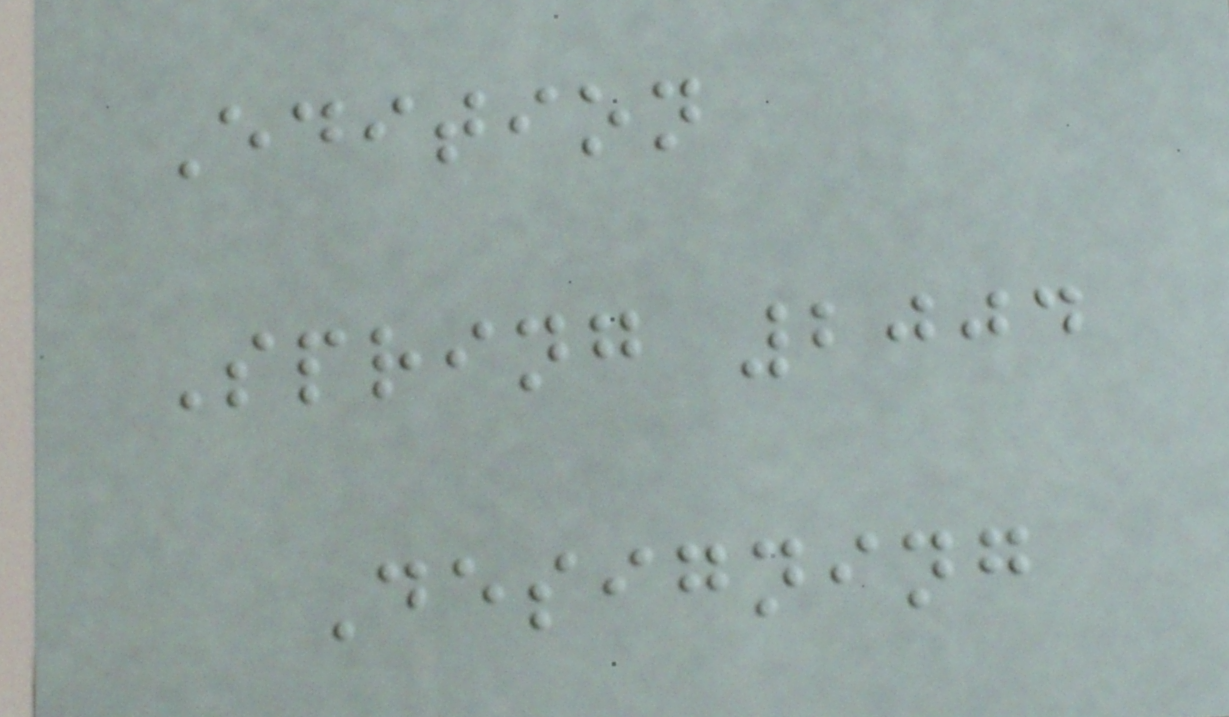Edition
Spring 2004
Designing
